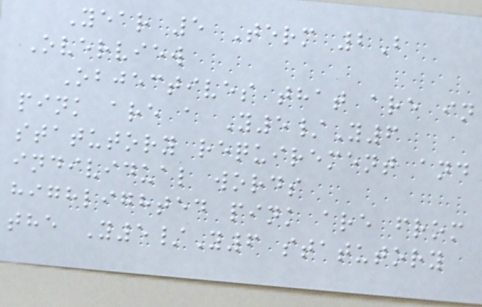Year 5 Term 2B
Overview
Objectives that are in
pink are a Y5/Y6
statutory requirement and
individual words
highlighted pink are from
the Y5/Y6 statutory
